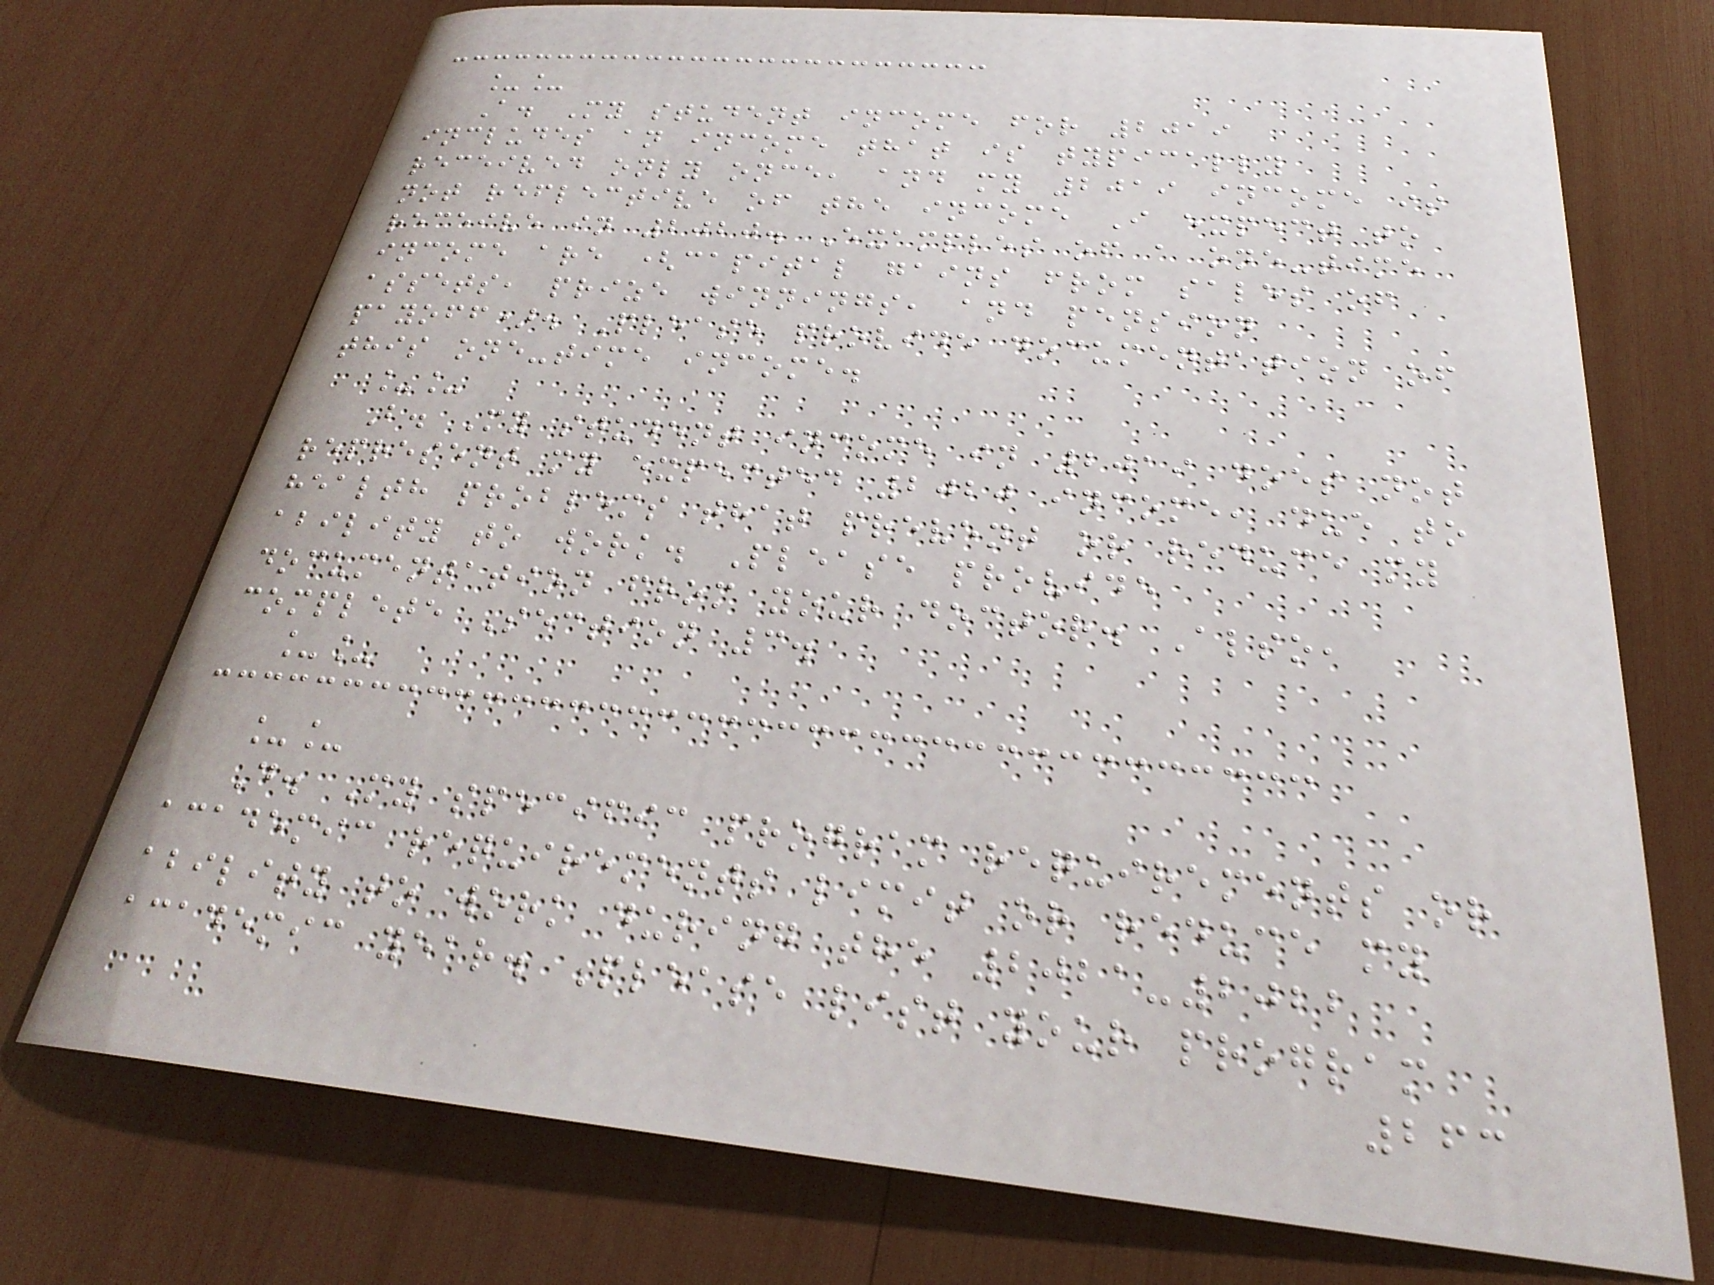__
A. My student income for 2019
includes an income that is typically
received only once, and my 2019 income is
not reflective of the income I expect to
receive in 2020. Examples of a one-time
income are (capital gains from sales of
assets, prize winnings, and pension
payoff). Please provide documentation of
this one-time income.
__
B. My student income in 2019 does not
represent my expected 2020 income, due to
health problems that prevent or reduce my
ability to work. Please provide
documentation from your doctor. Also,
complete Section 3.
__
__
D. My specific program requirements or
academic requirements limit or reduce my
ability to work during the 2021-2022
academic year. Please list your program
263
